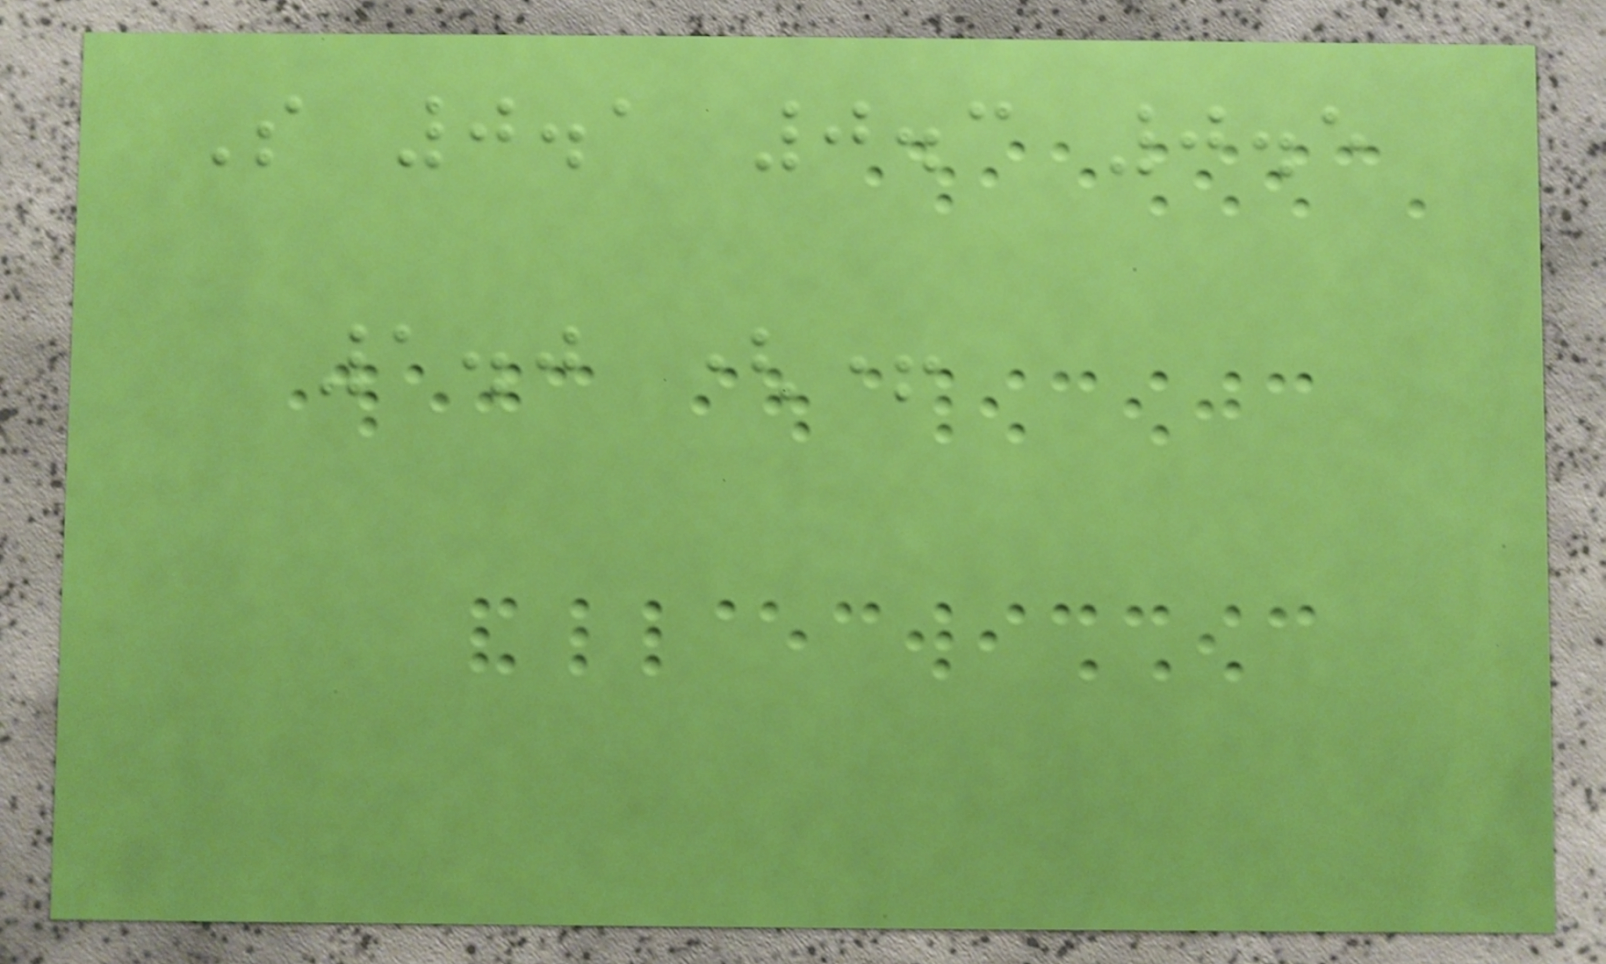S 0.1 0.3 0.5
1.0 (+
